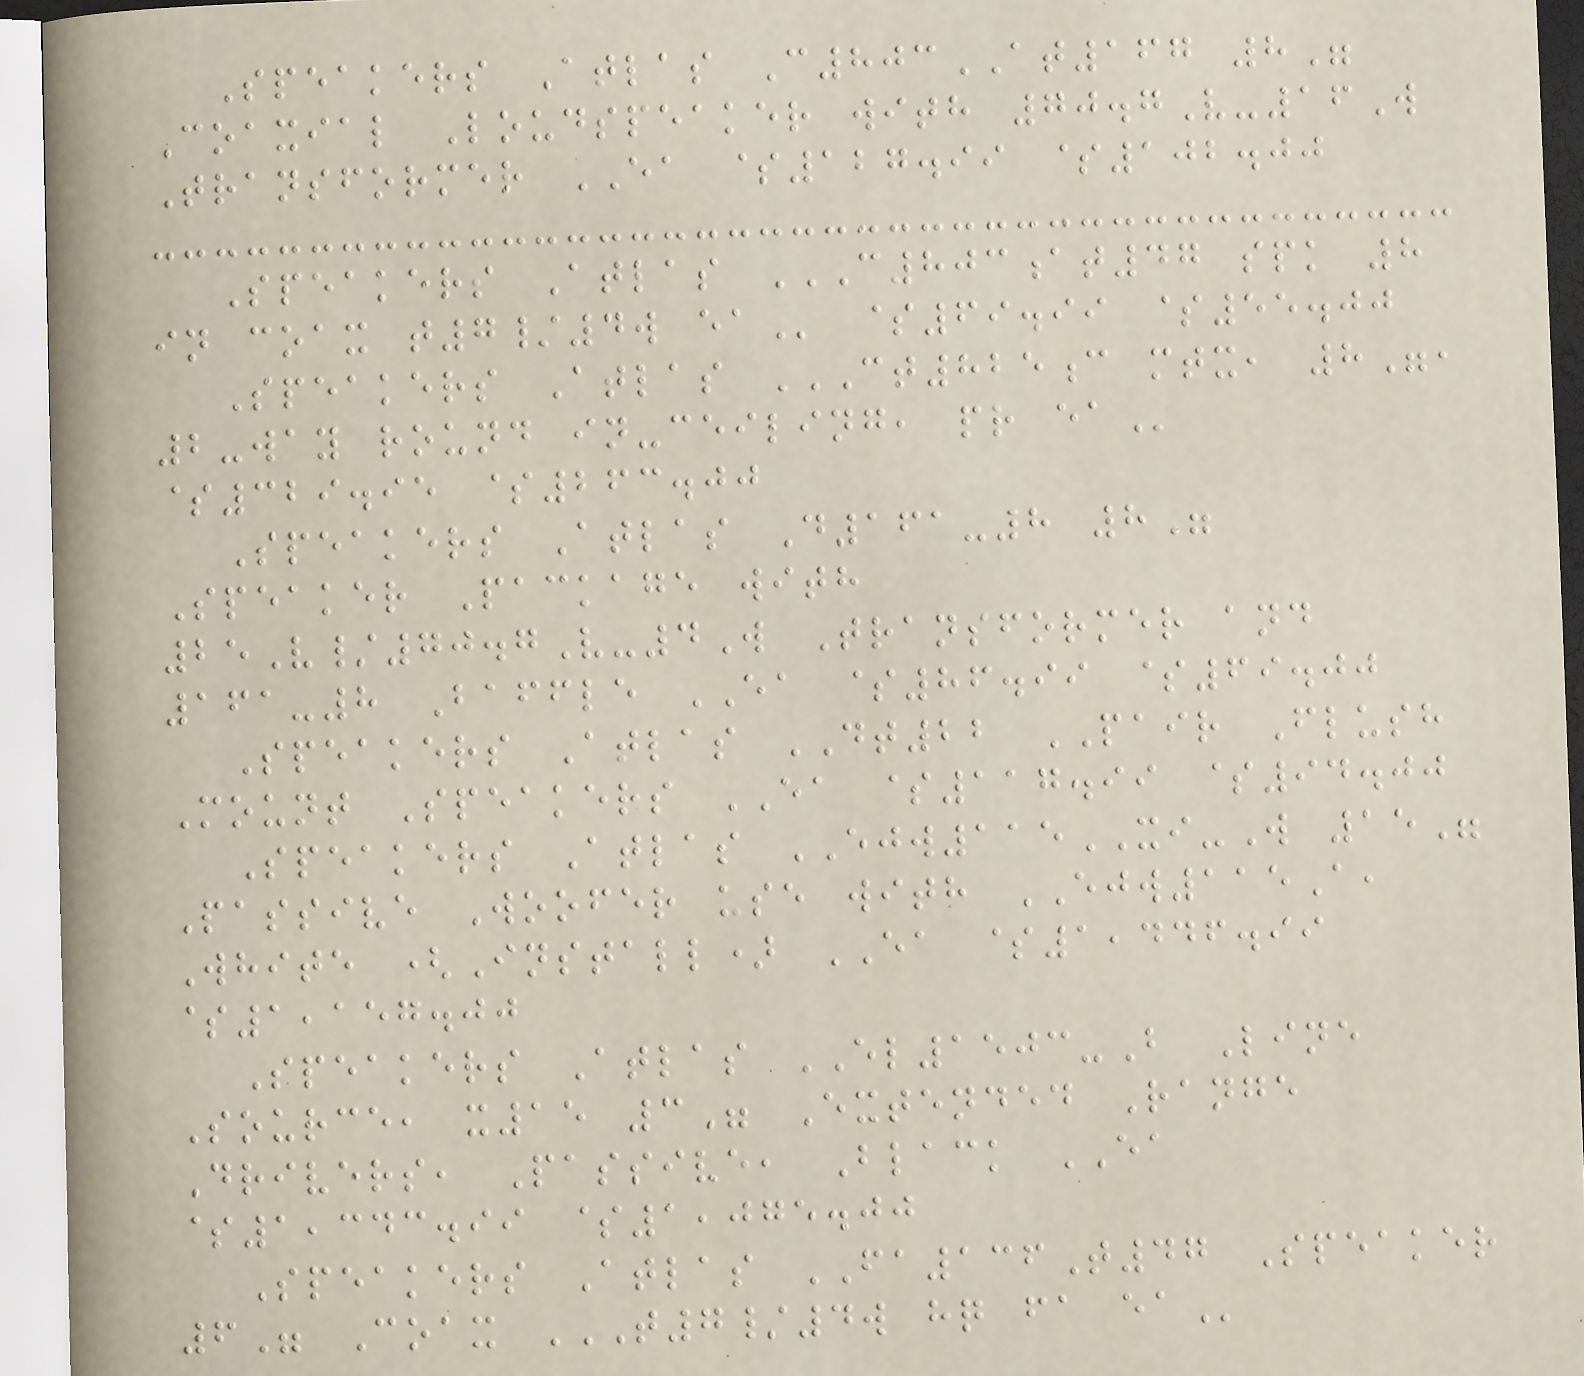Speakers Atlas C803AT167 8"
Coaxial Loudspeaker with 70.7V-16W
Transformer EA $127.99 $102.00
Speakers Atlas C803AT47 SPK 8
IN COAX T7/4W EA $69.99 $55.00
Speakers Atlas CT825C MTX, 8",
2-WAY ROUND IN-CEILING, PR EA
$329.95 $263.00
Speakers Atlas D161-8 8"
Speaker Package with
25V/70.7V-4W Transformer and
161-8 Baffle EA $86.99 $69.00
Speakers Atlas DT22 PAIR Flush
Mount Speakers EA $117.99 $94.00
Speakers Atlas EJW115XI-W 15"
Passive Woofer use with EJW115A,
White (Install) EA $1,446.99
$1,157.00
Speakers Atlas EL1503-B Line
Source, x15 3" Extended Range
Drivers, Passive, Black EA
$1,343.99 $1,075.00
Speakers Atlas FA136T47 Speaker
6" Coax T7/4W HQ FA EA
